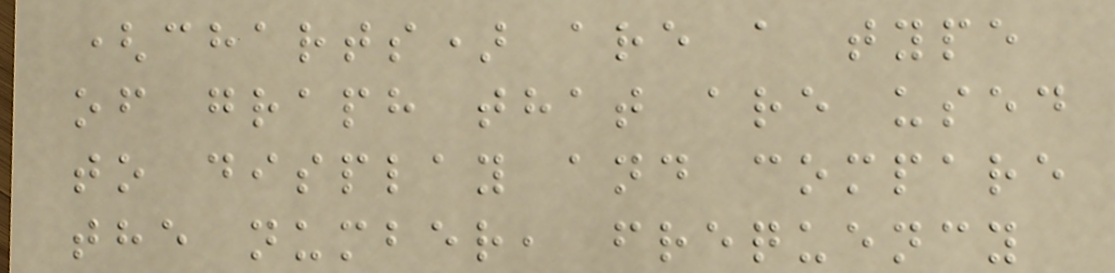(charts) are a type
of graph that are used
to display and compare
the number, frequency
